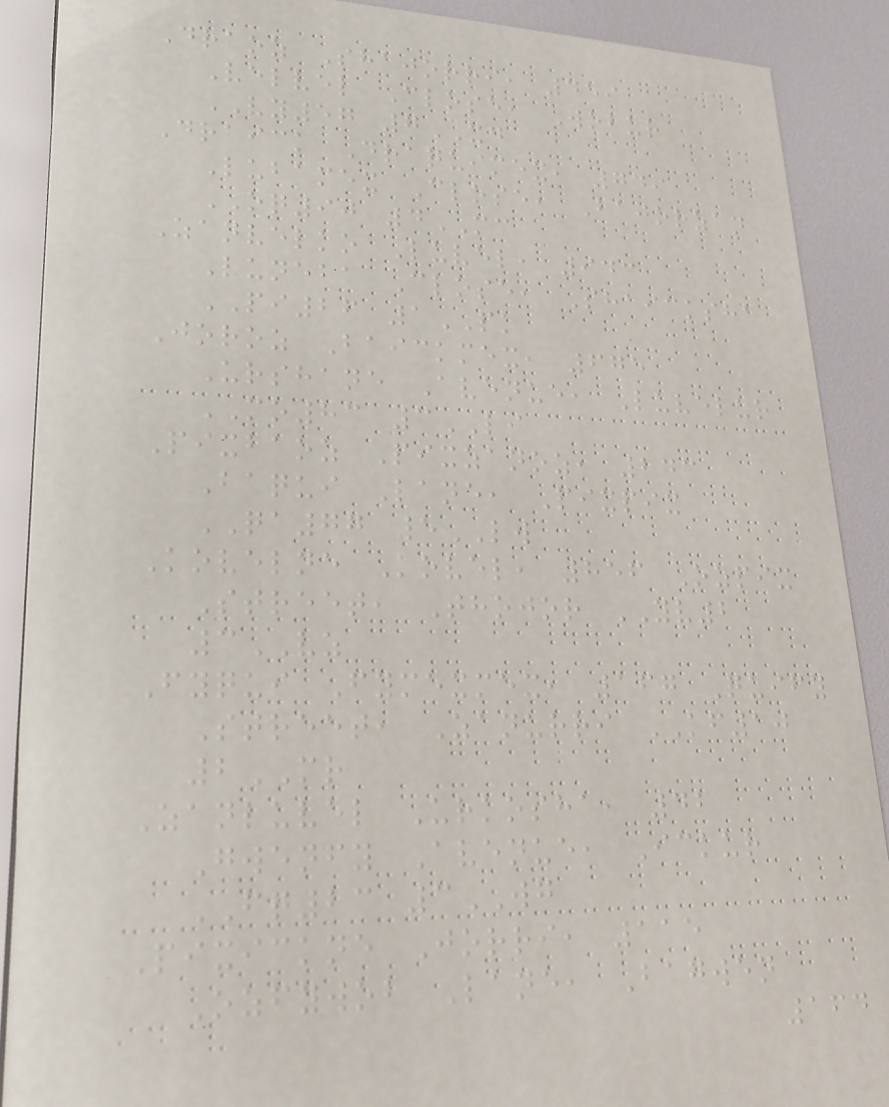Draoz Shajorri, 459
Velvel Close, Wobur
VY57 7XD
Draick Draquimex, 749
Lubamex Close, Bajorzan
OQ90 4MC
Zanvelko Luvel, 943
Luneba Close, Shaicksha
PI26 1PK
Joroz Baickmex, 675
Urshane Avenue, Luvelur
MO83 3LI
Pixbaoz Pixzanoz, 243
Baqui Lane, Pixpix
QA77 5LW
Kovelne Kovel, 856 Ozpix
Street, Thojor YV2
3VZ
Fyqui Fymexmex, 167 Quify
Street, Zanurri KF10
2MR
Zanluvel Urkosha, 42
Gwenfy Avenue, Ickur
FQ23 3WG
Pixickne Jorri, 115
Ozfywob Lane, Bagwen
164
